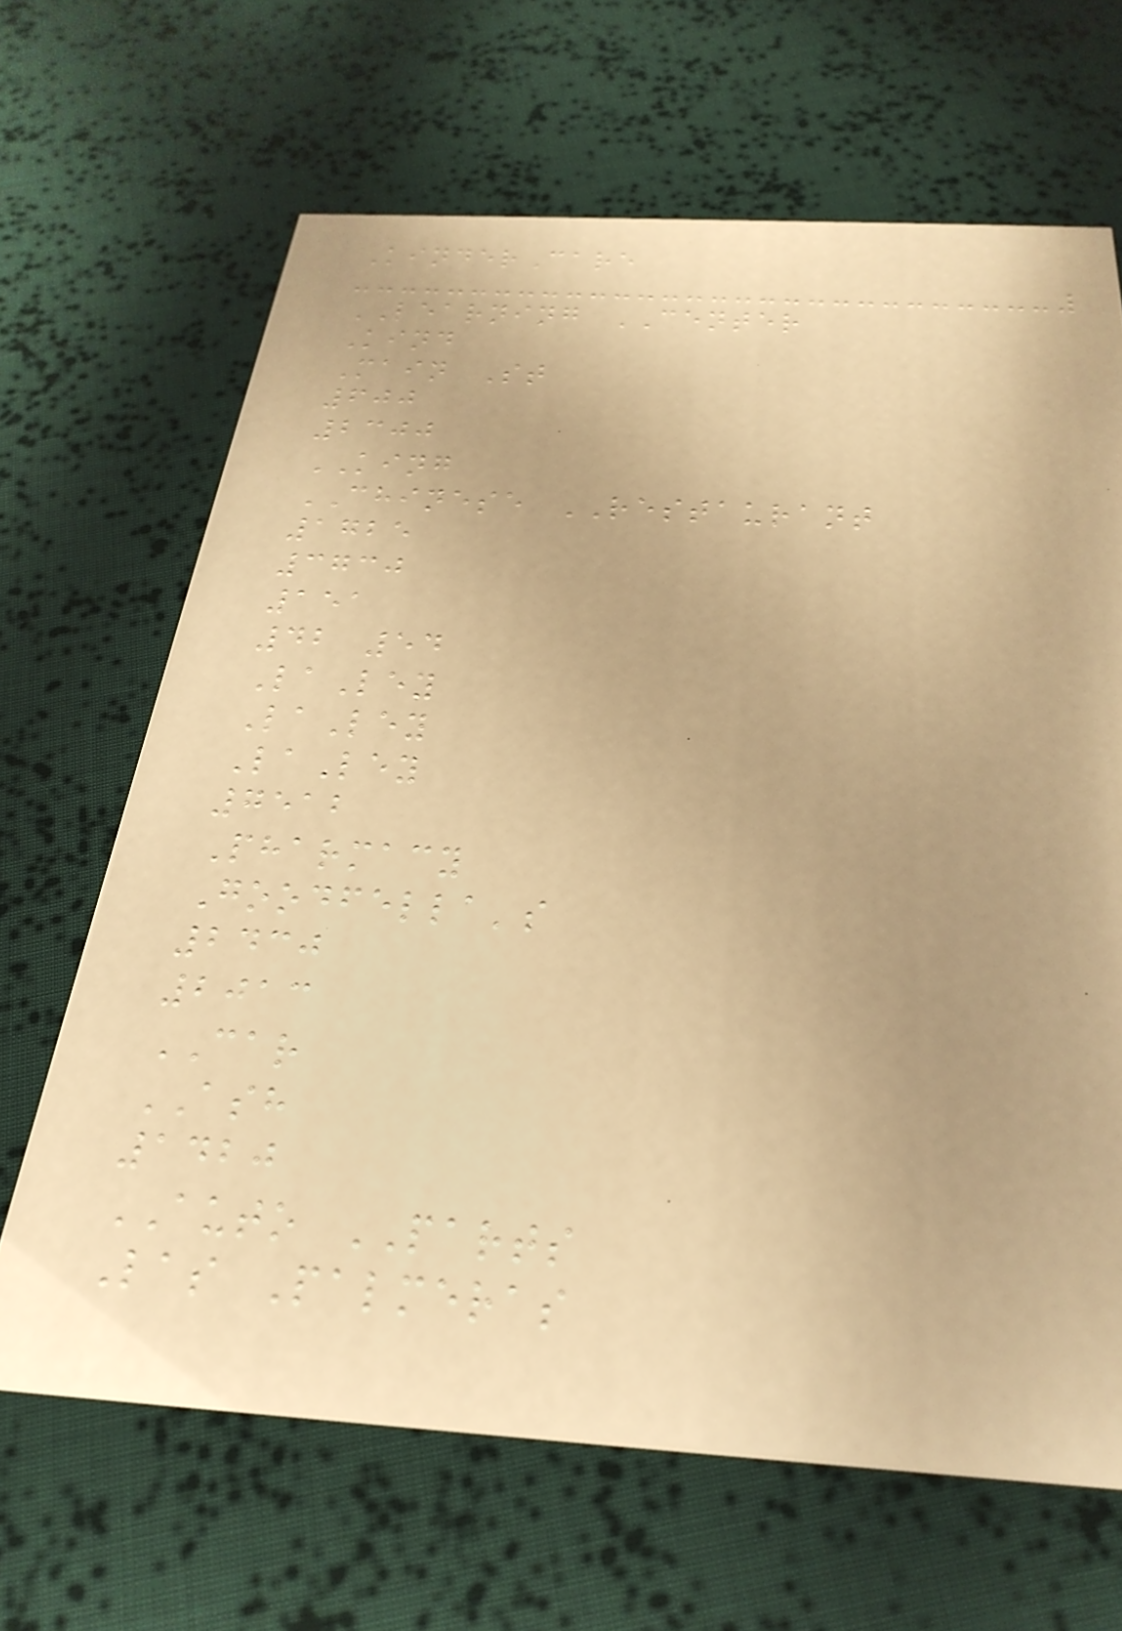KinderCare
LEARNING CENTER
Kind
Main St
600
2300
KING
CHINESE RESTAURANT
1725
3730
151
42 54
LaLey
LaLey
LaLey
7512
Pharmacy
Goodfella's
2430
2013
CAR
ASH
1420
AUTO PARTS
Las Palmeras
